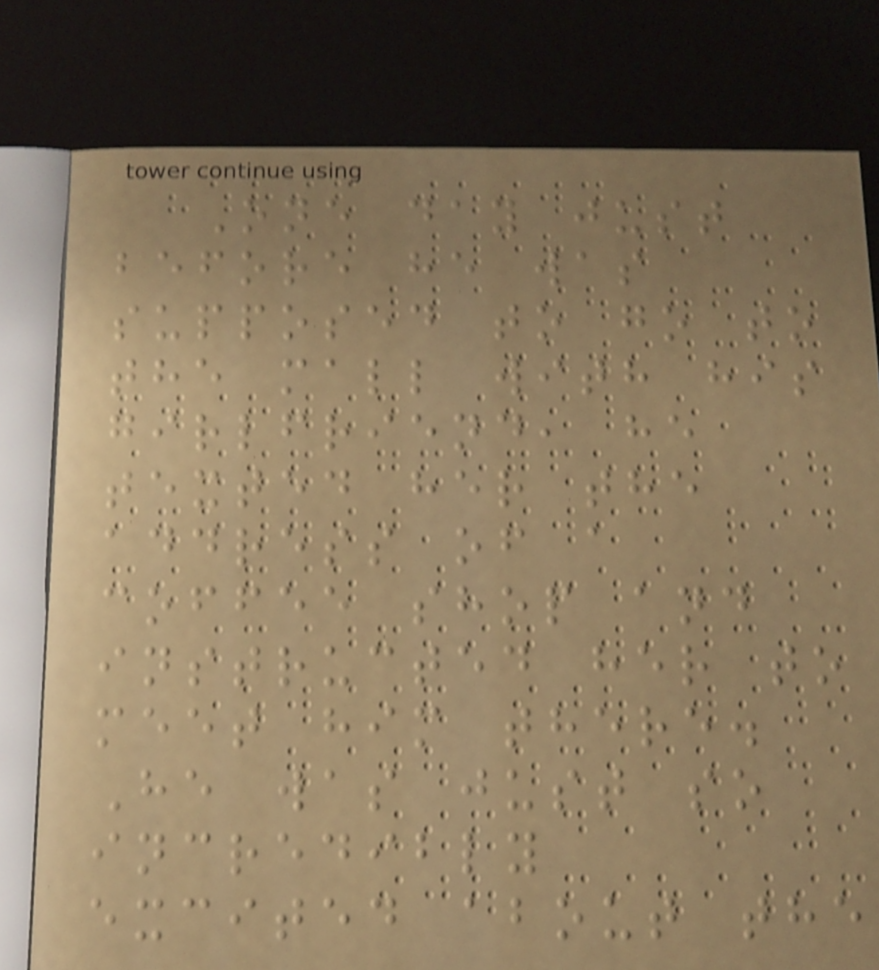One day just
before he was
supposed to go to
the mall with his
girlfriend, he
texted her the
address of a
coffee shop and
instructed her to
meet him there.
He was just so
incredibly
excited about the
